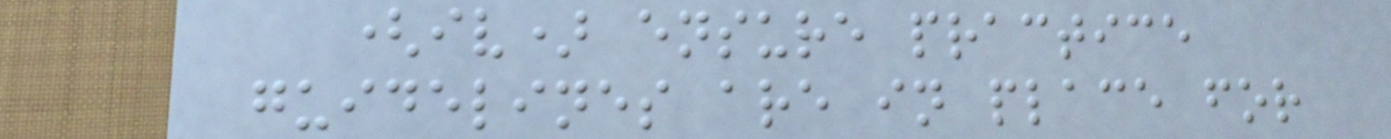(iv) ensure practice
guidelines are in place for
